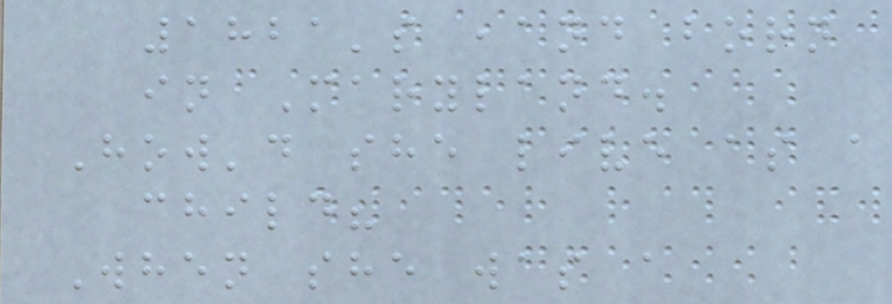1821's ,and born
in Maryland.
How'd she live as a
child?
When she was a
